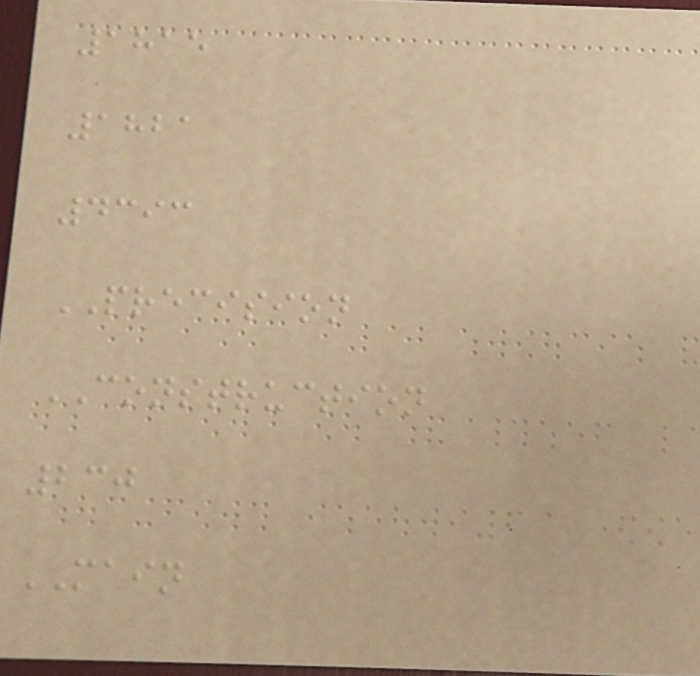1815
1821
4393
PRECISION
CONSTRUCTION
230
MAIN
